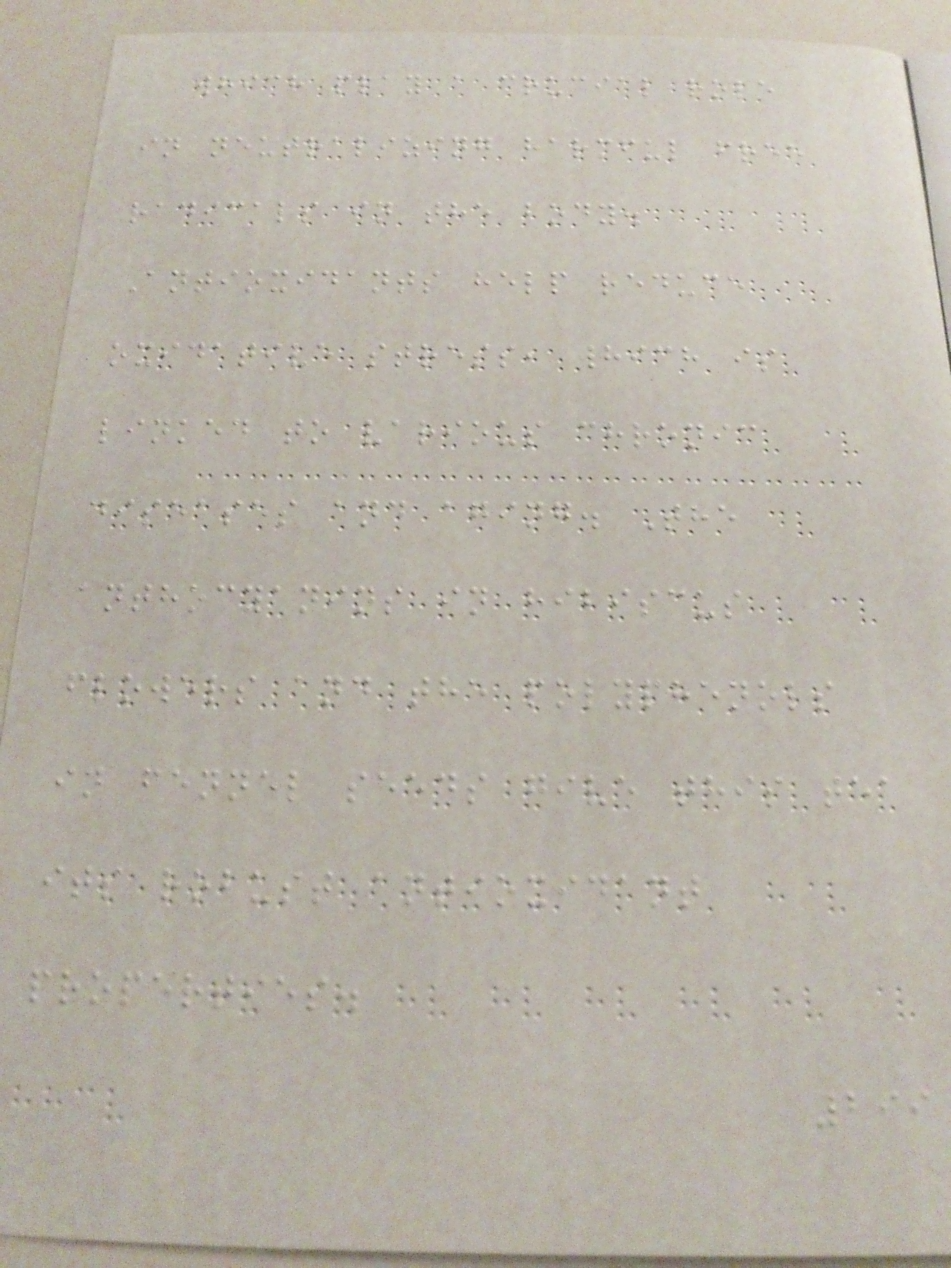which play a crucial role
in neutralizing harmful free
radicals in the body.
Antioxidants help reduce
oxidative stress, which is
linked to various chronic
diseases and aging. The
anthocyanins in hibiscus
flowers and the polyphenols
in fennel seeds give this tea
its robust antioxidant
properties.
299
